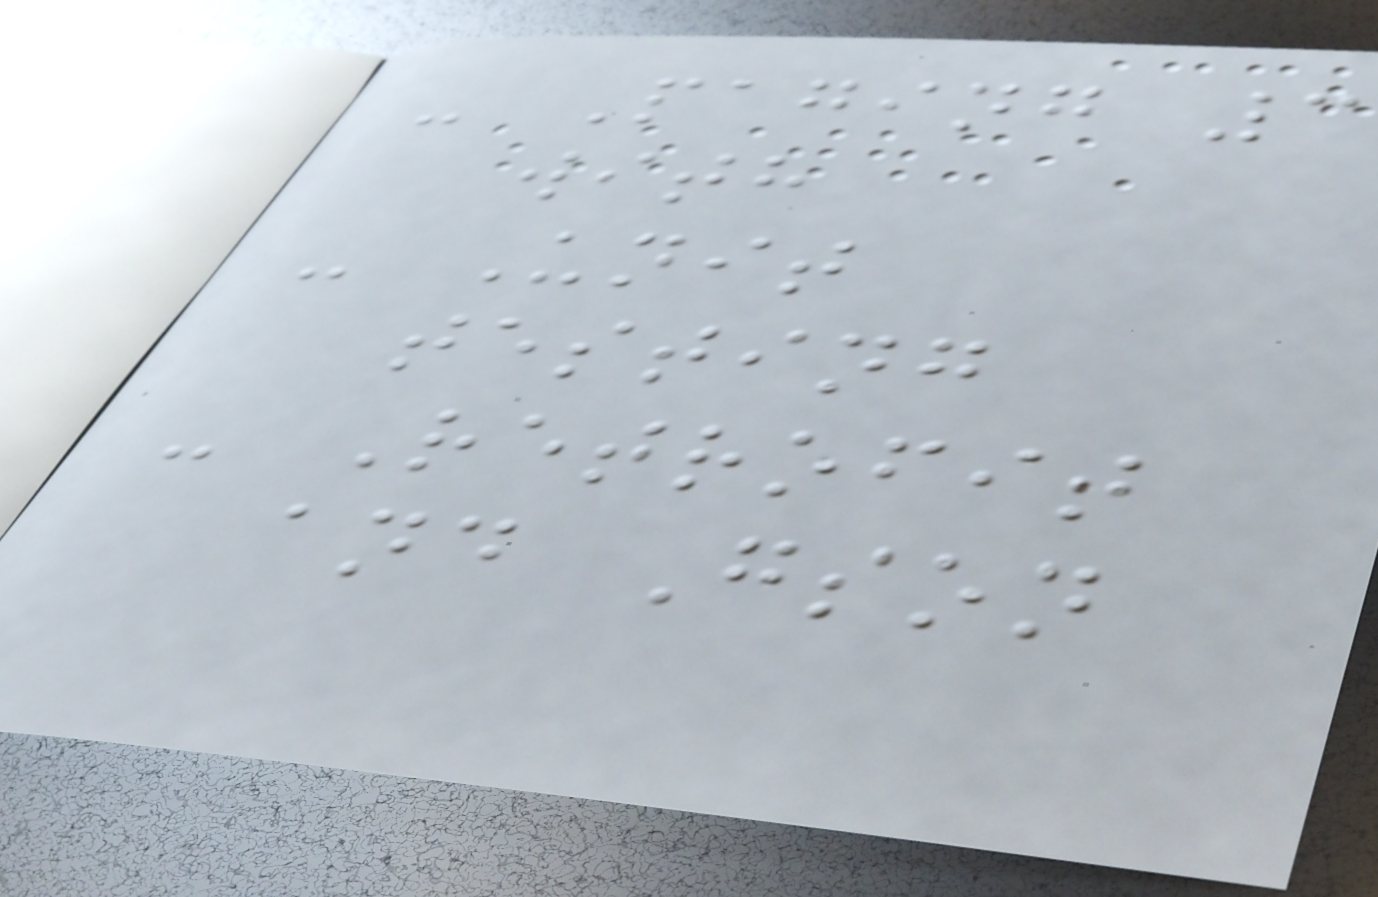- Paging 3
with
- Unit
testing
- Retrofit
and Gson
